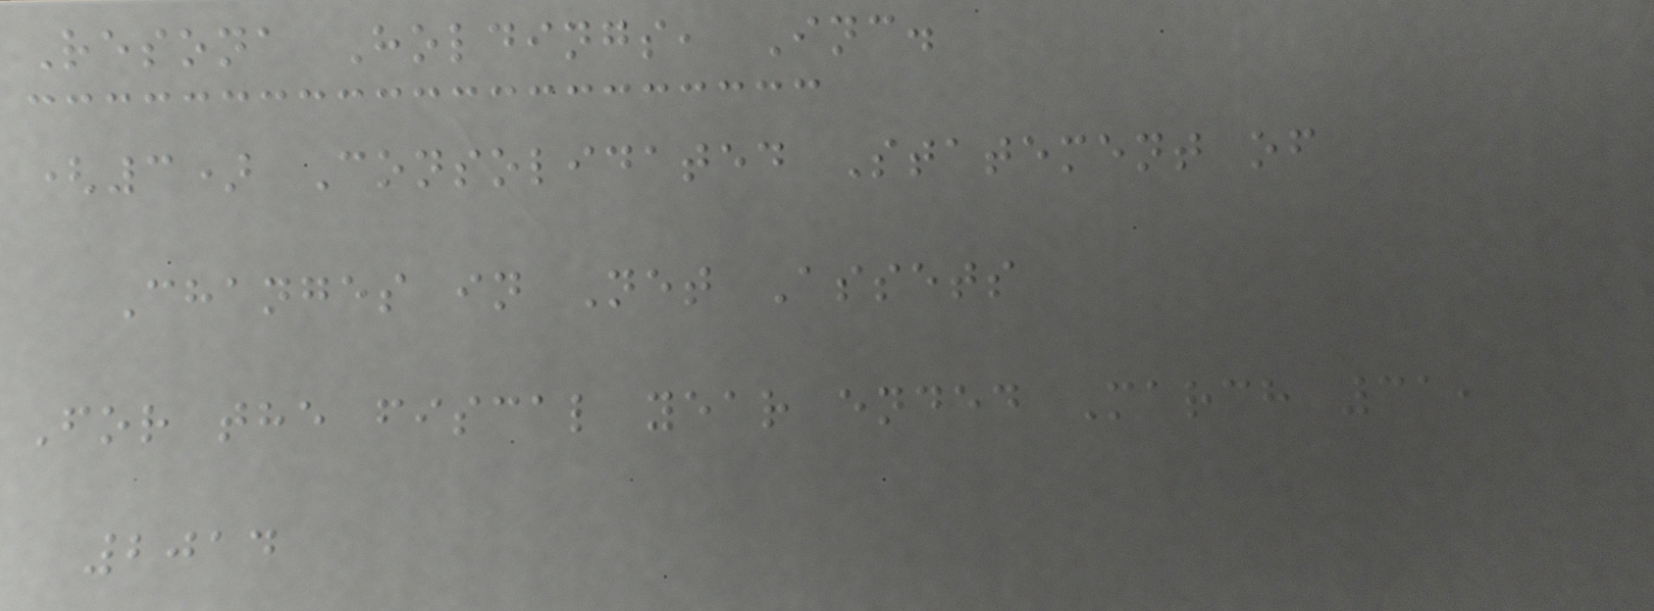Resona Holdings, Inc.
(3) Consolidated Statement of
Changes in Net Assets
For the fiscal year ended March 31,
2014
